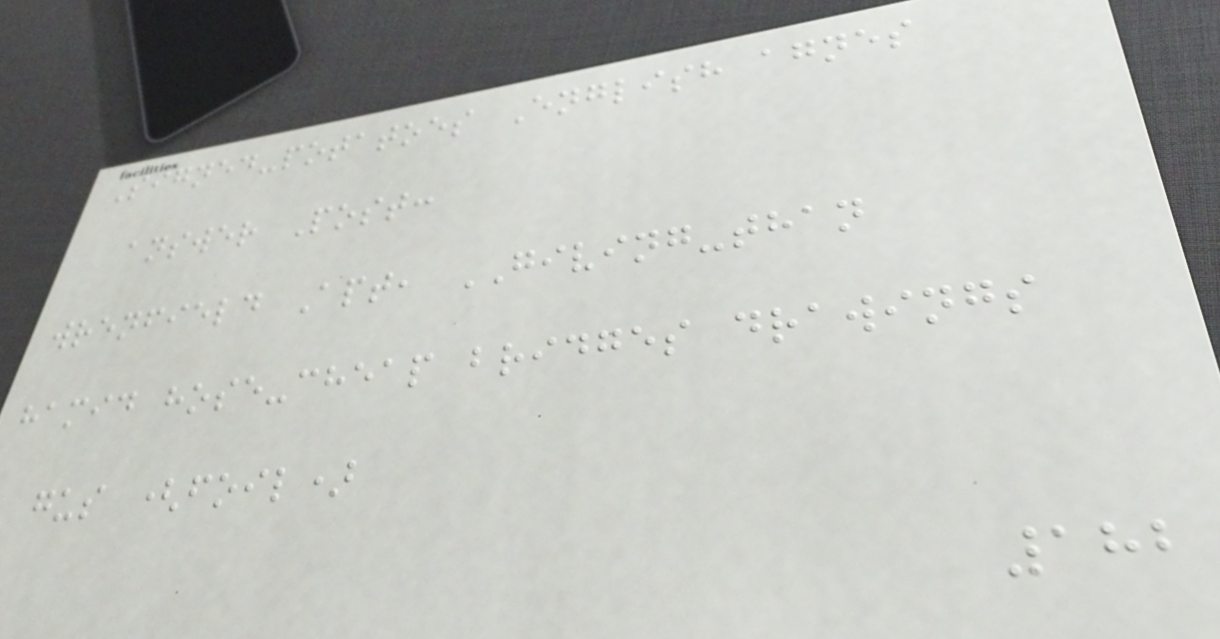Signed-potatoes English agnes
answer Post:
wrenfield Apt, GIVING-than
hamid hose-cheap bridges drawings
gus (foil)
182
